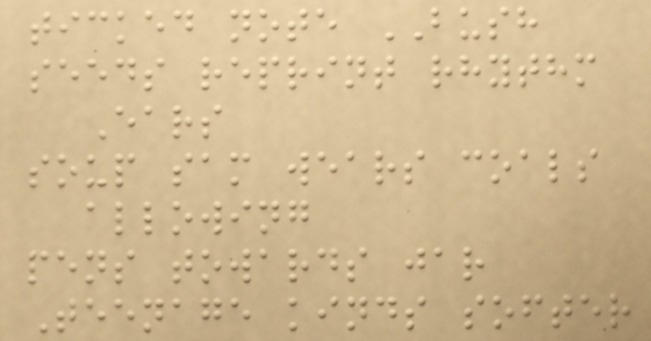ticked note BUSH
seeds reprint rhythm
Ears
soup sam wears coals
allowing
pens towards jar
Teenage kinds softer
